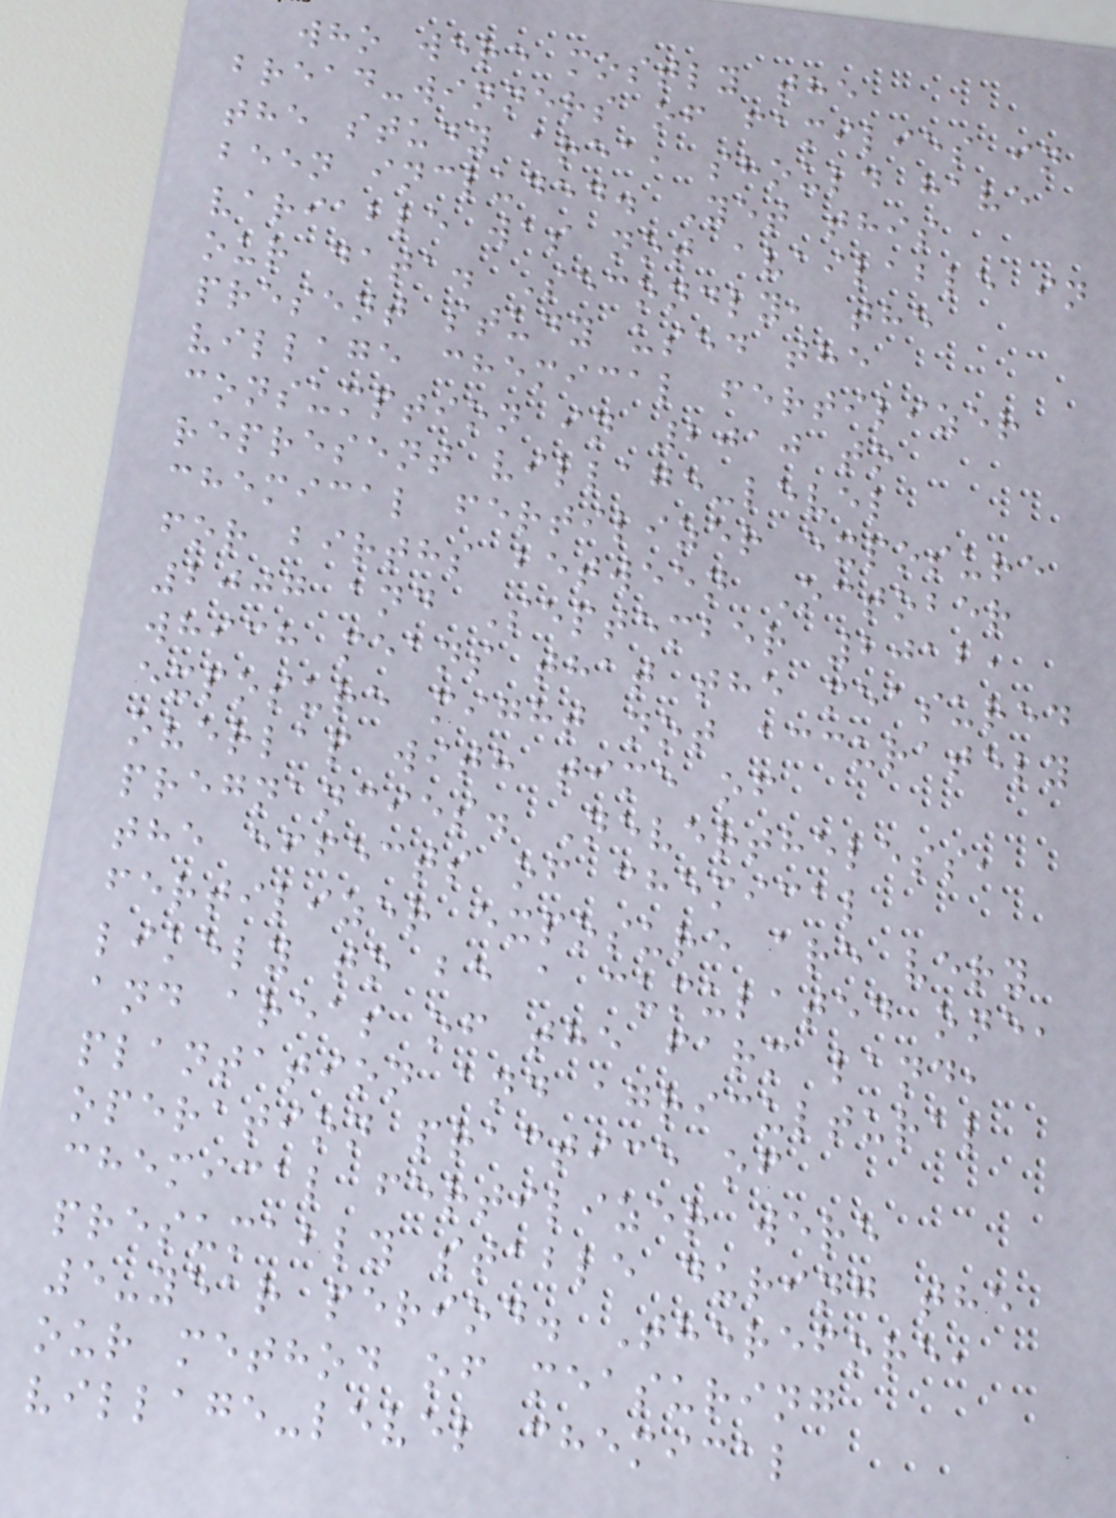who were mostly the
bread-winners of families in
the study area, should have
been included. Yet this
variable was not available in
our data. Secondly, the
present study used the
village chemical fertilizer
consumption in 2010 to
represent village-level
chemical fertilizer exposure
for births between October
2007 and September 2012,
which means that the measured
exposure might not accurately
overlap with time of
pregnancies. Nevertheless,
the effects of chemical
fertilizer exposure are very
likely to be a cumulated one,
and areas of the farm land,
plantation and agricultural
operation practice of
chemical fertilizer were
presumably stable during the
5-year period. Therefore,
our method of measuring
village-level chemical
